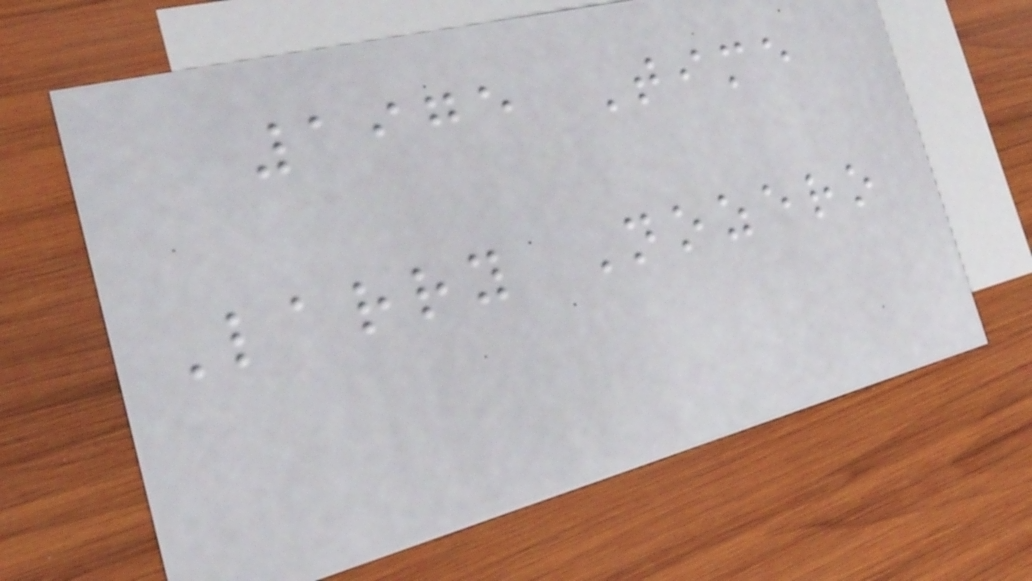1975 Time
Larry Nozero
